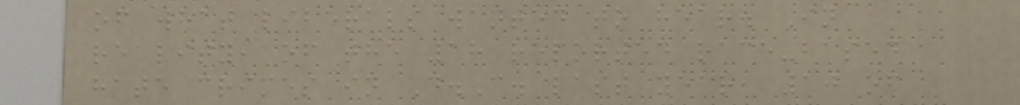of what liberals wanted to hear. In
reality, of the 18 reported race-based
hate crimes in D.C. last year, 10 of
